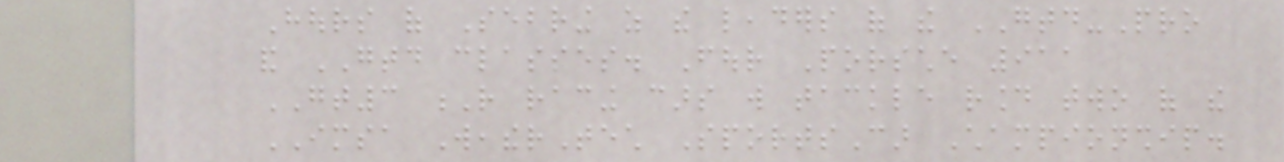Hours of Sebring as the leaders of the GTD-Pro
and GTD classes. Four Porsche 911
GT3 R racing cars will tackle round two of the
IMSA WeatherTech SportsCar Championship.
